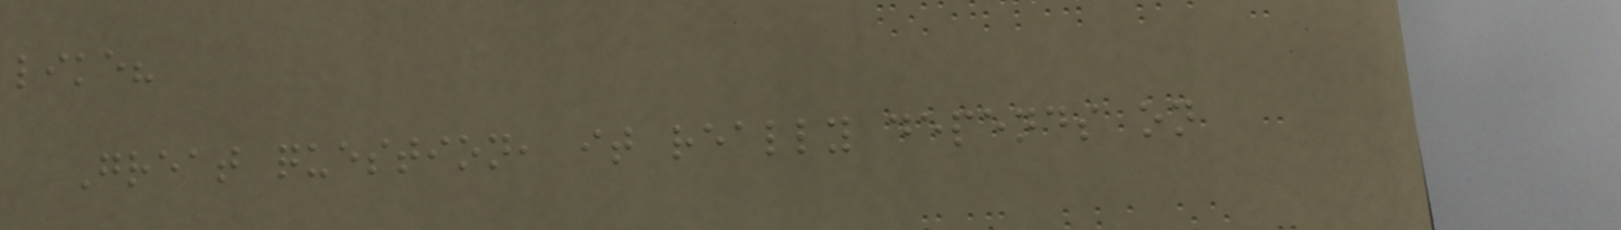like?
Great question, it really depends on
